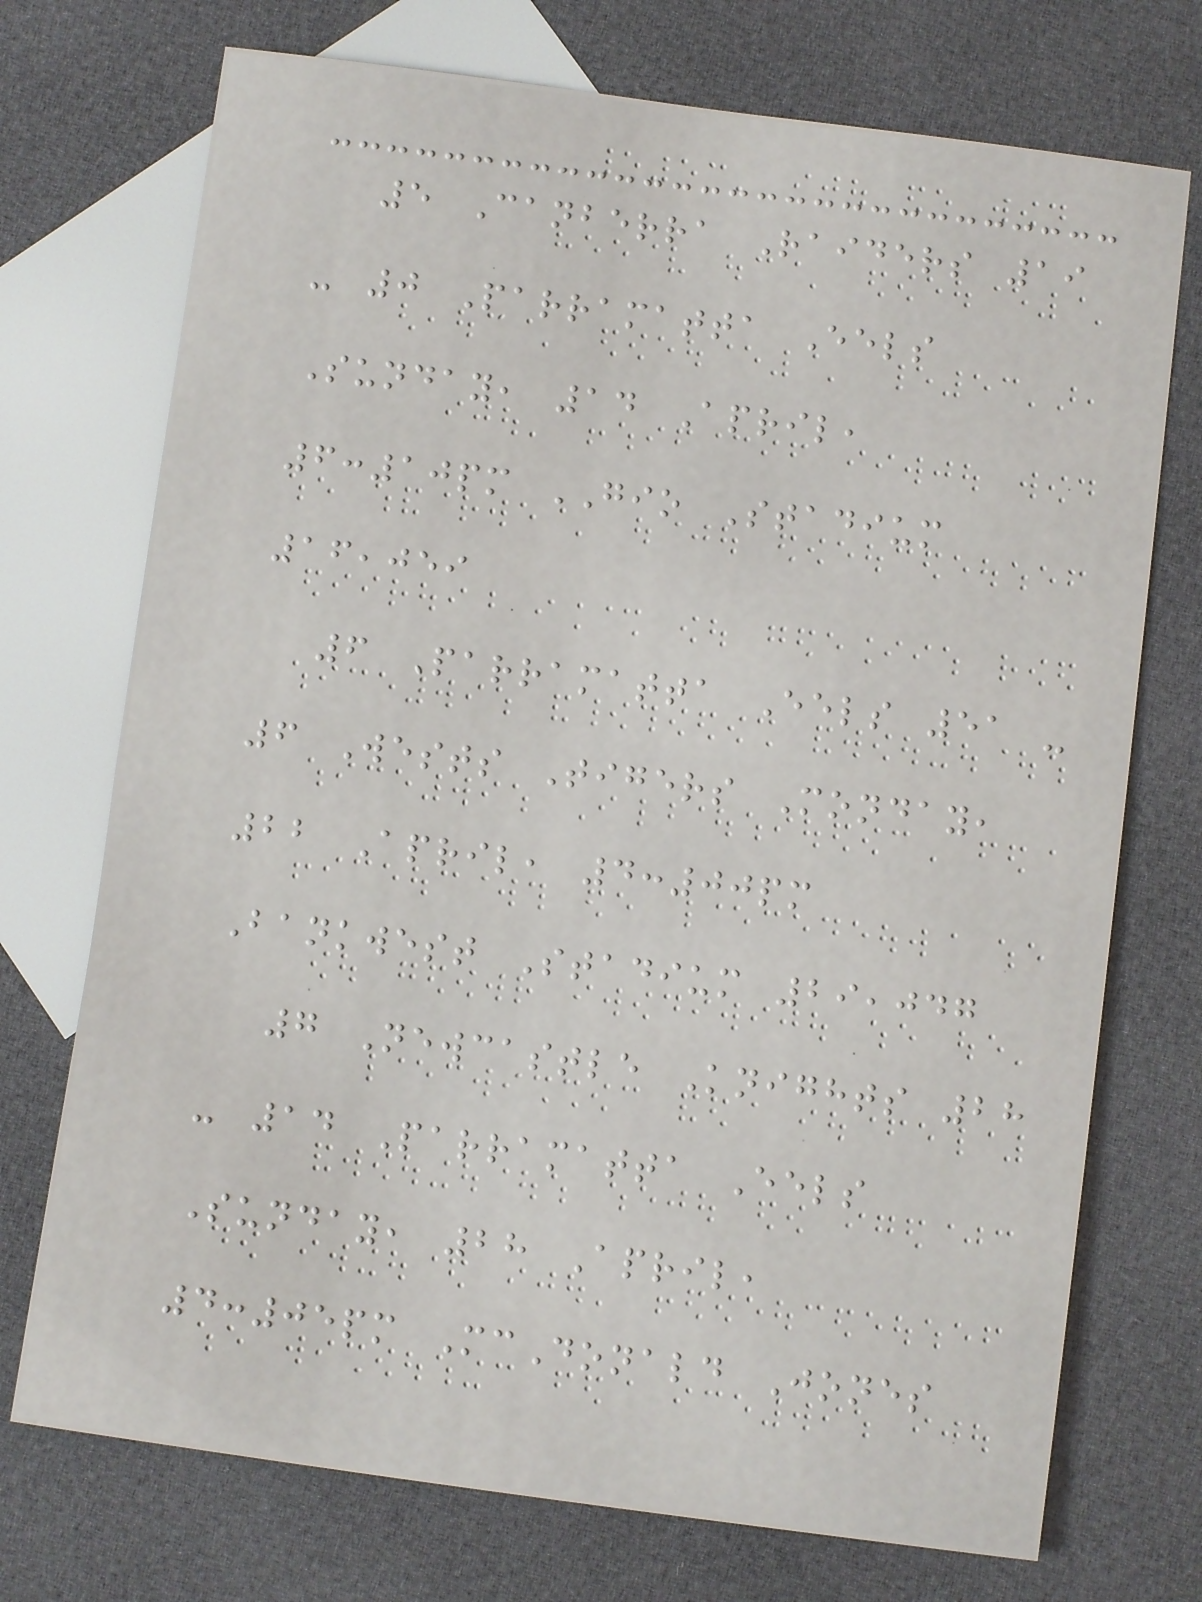5 Canberra Raiders 19
- 0 Parramatta Eels
Sunday, 14 April,
6:10pm GIO Stadium
16,059
6 Parramatta Eels 51 -
6 Wests Tigers Monday,
22 April, 4:00pm
Bankwest Stadium 29,047
7 Newcastle Knights 28
- 14 Parramatta Eels
Sunday, 28 April,
4:05pm McDonald Jones
